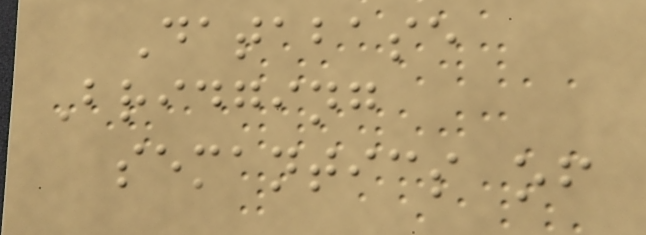Database
Bridging
semantics of
